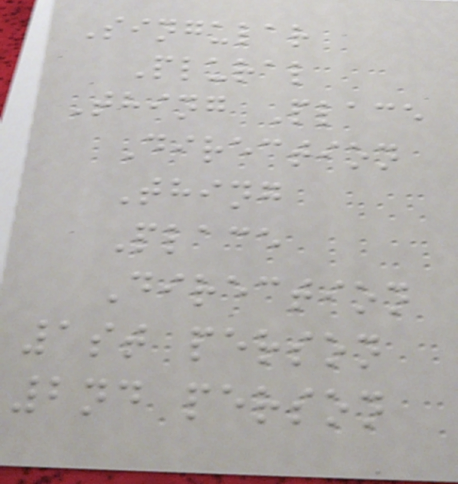Singular
Plural
Thing Place
Direction
Thing
Place
Direction
1st person
2nd person
